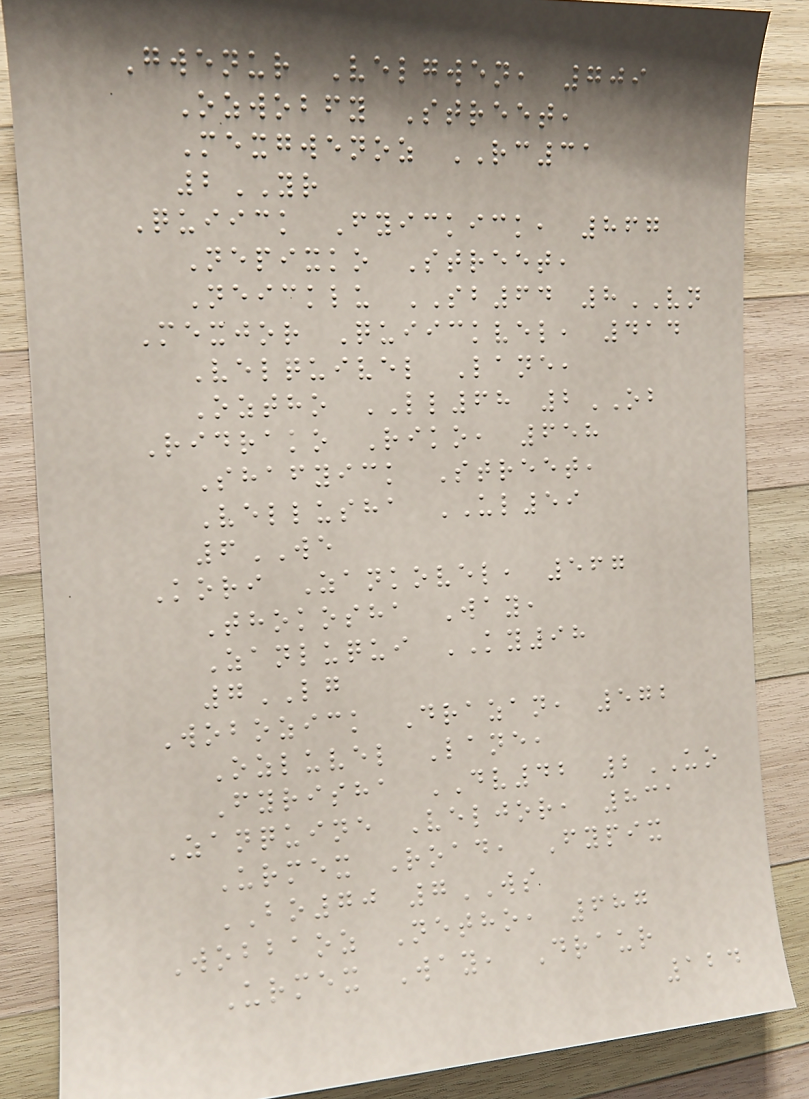Gwenur Velgwen, 709
Ozwobfy Street,
Mexgwenoz RC31
2YR
Quiick Fyickick, 867
Nepixko Street,
Neicklu SB64 8VN
Mexjor Quiickvel, 414
Velquivel Lane,
Oztho LL68 2OB
Ridrako Riko, 658
Shafyick Street,
Vellusha UL59
6WE
Kori Zankovel, 567
Thokosha Way,
Zanluqui KY98
7LG
Wobozick Drazan, 572
Ozluvel Lane,
Fyrisha DV42 2UO
Zanquine Veljor, 831
Urmex Road, Fypix
BO70 7WS
Wobbaoz Netho, 687
Urmex Way, Draur
124
